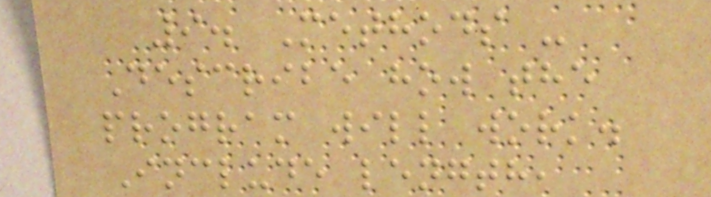9. Methods -
Describe how the
program will work.
Include length,
